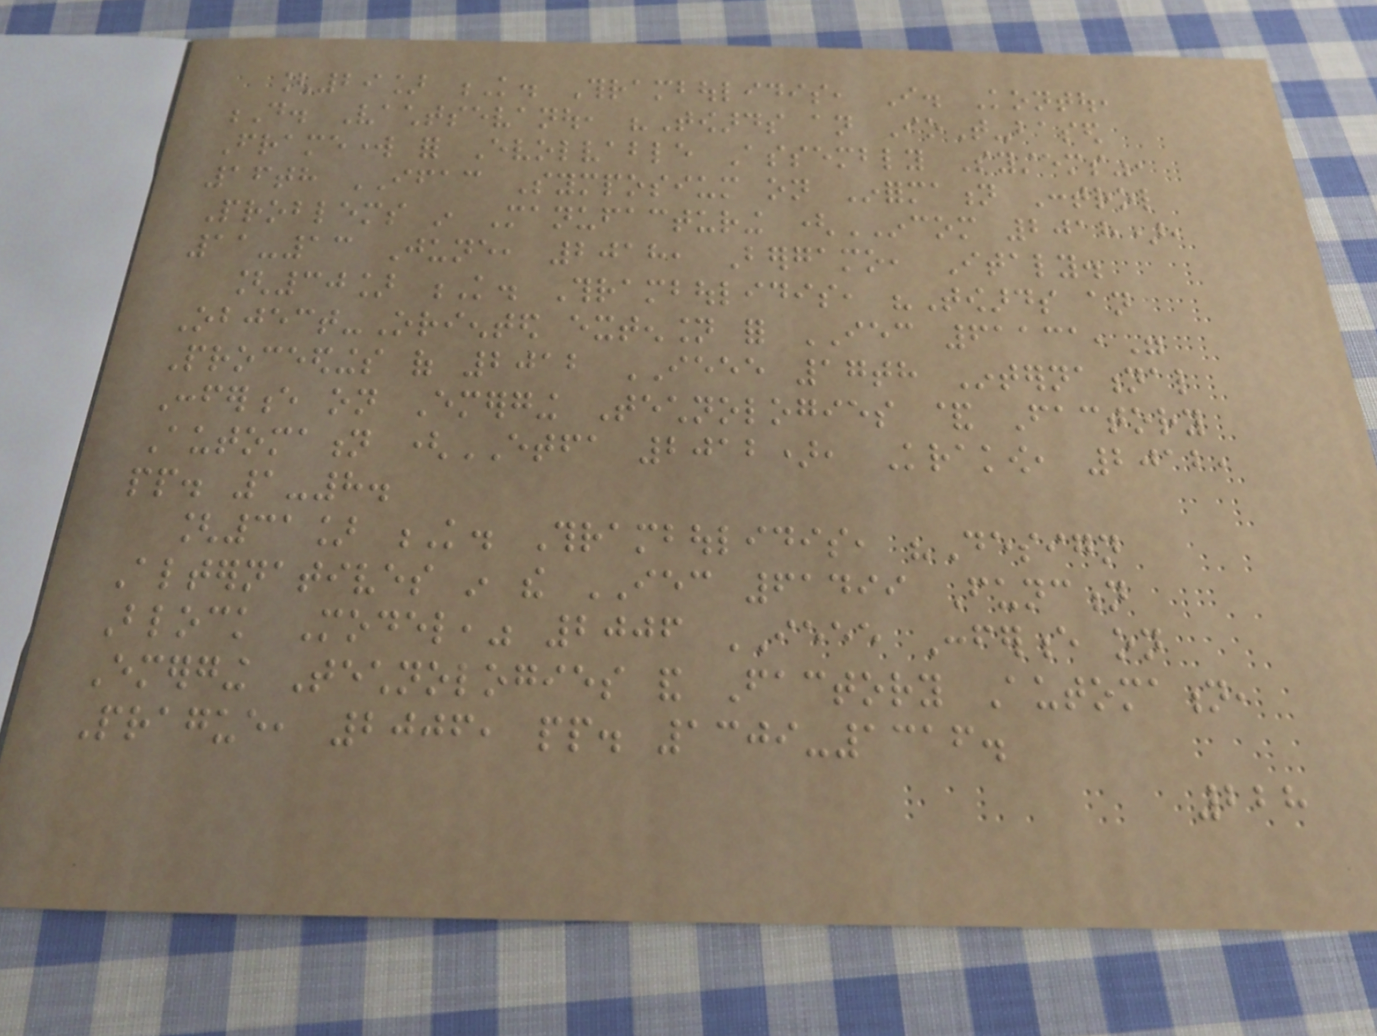[29] K. Thramboulidis, I. Kontou,
D. Vachtsevanou, "Towards an IoT-based
Framework for Evolvable Assembly Systems",
16th IFAC Symposium on Information Control
Problems in Manufacturing (INCOM 2018),
11-13 June, 2018, Bergamo, Italy.
[30] K. Thramboulidis, "Towards an
Object-Oriented extension for IEC 61131,"
Proceedings of 2012 IEEE 17th International
Conference on Emerging Technologies & Factory
Automation (ETFA 2012), Krakow, 2012,
pp. 1-8.
[31] K. Thramboulidis, "Design
Alternatives in the IEC 61499 Function
Block Model," 2006 IEEE Conference on
Emerging Technologies and Factory Automation,
Prague, 2006, pp. 1309-1316.
228
